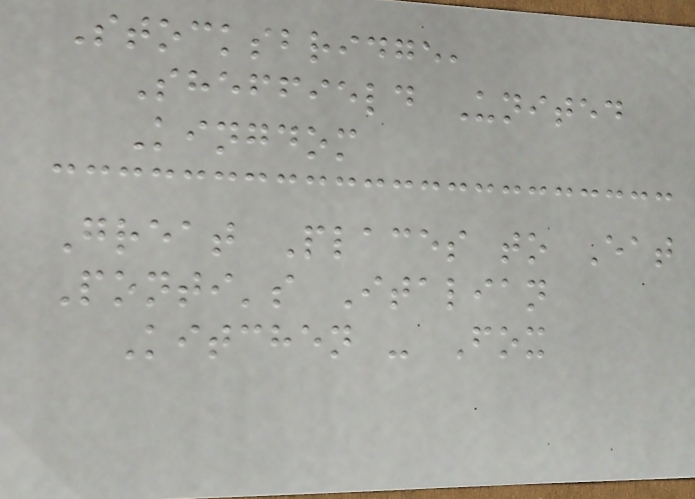Stocksbridge,
Sheffield United
Kingdom
Great Places to Eat
Ponti's Italian
Kitchen - Fox
